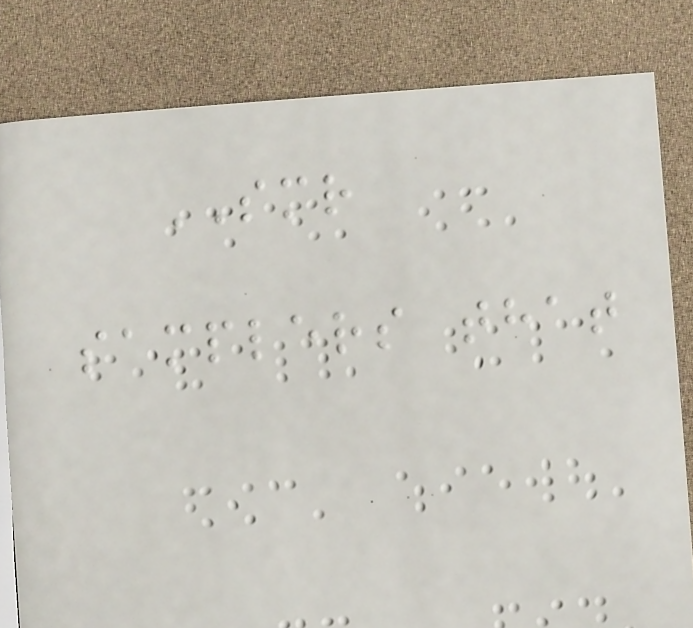SMR
samplers that
